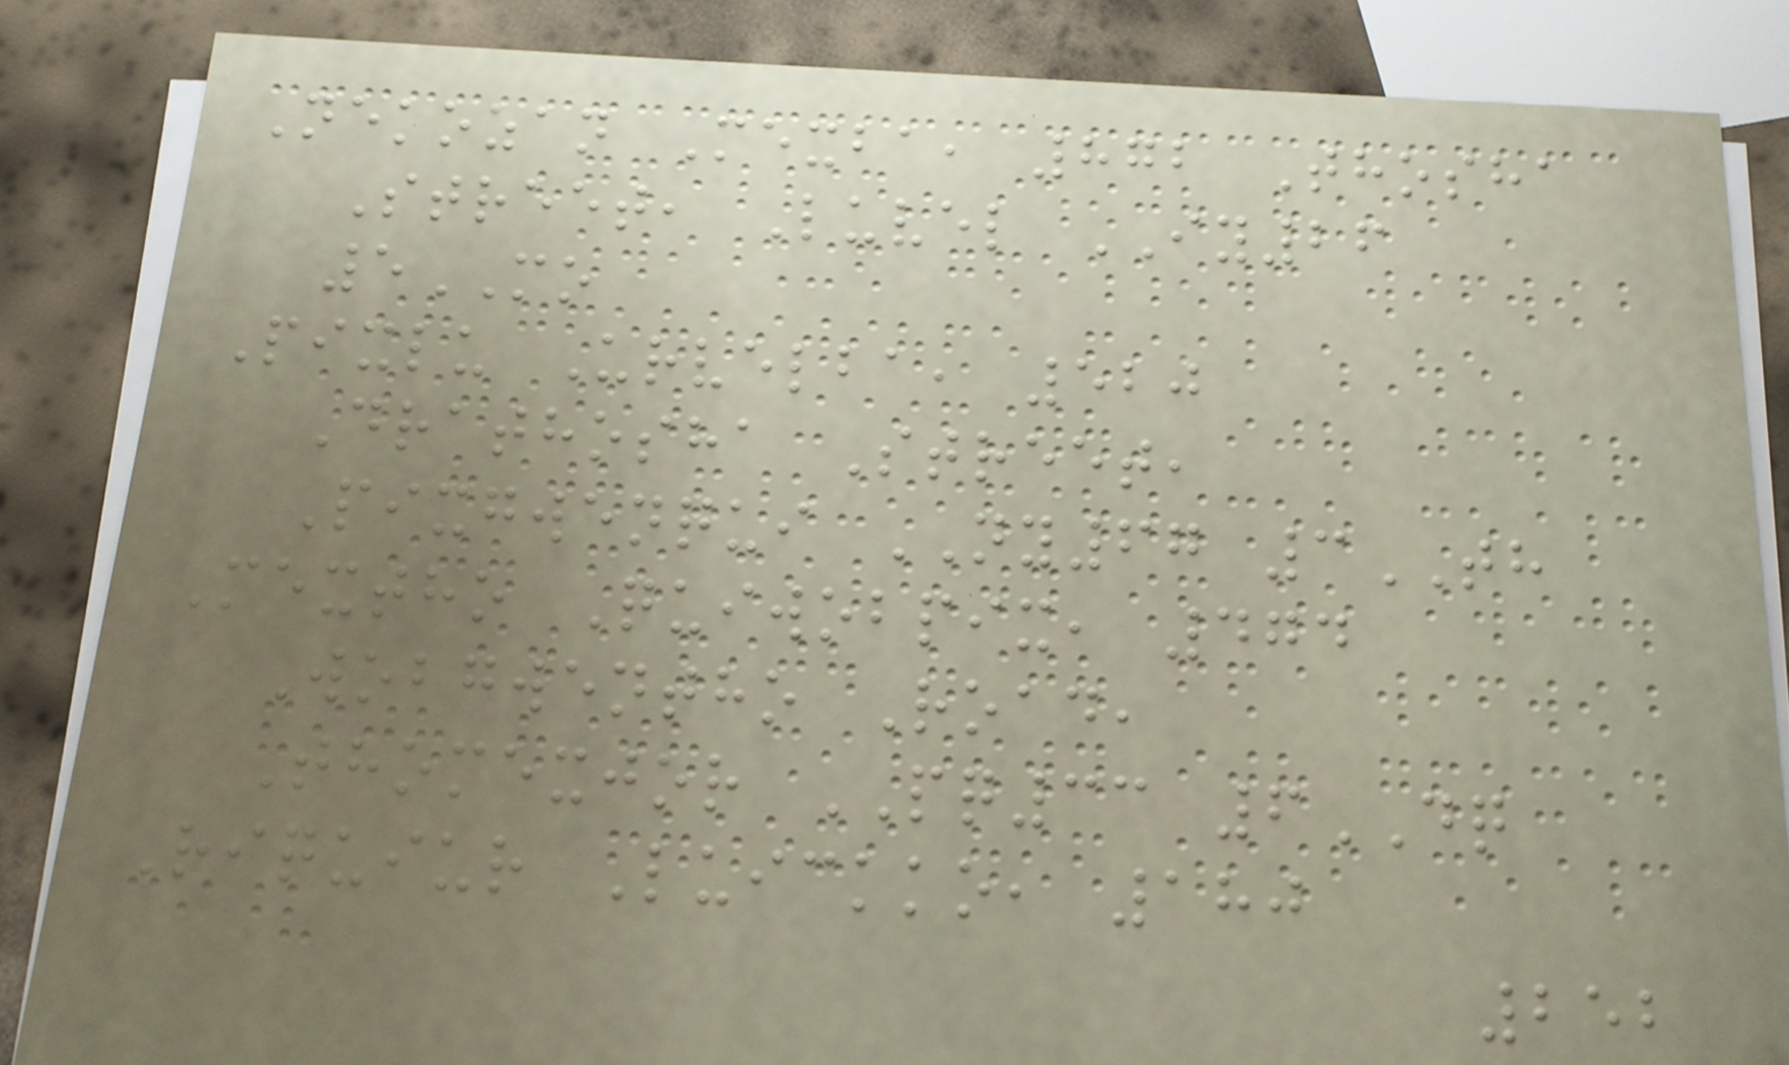Nekozan Mexba, 872 Thosha
Street, Luvel IY26
5MO
Pixlu Urvelba, 520
Drathosha Street,
Pixgwenqui NY67 3TH
Mextho Quiwobpix, 474
Wobgwentho Road,
Thomexjor PQ33 6DQ
Riquiur Luickko, 180
252
